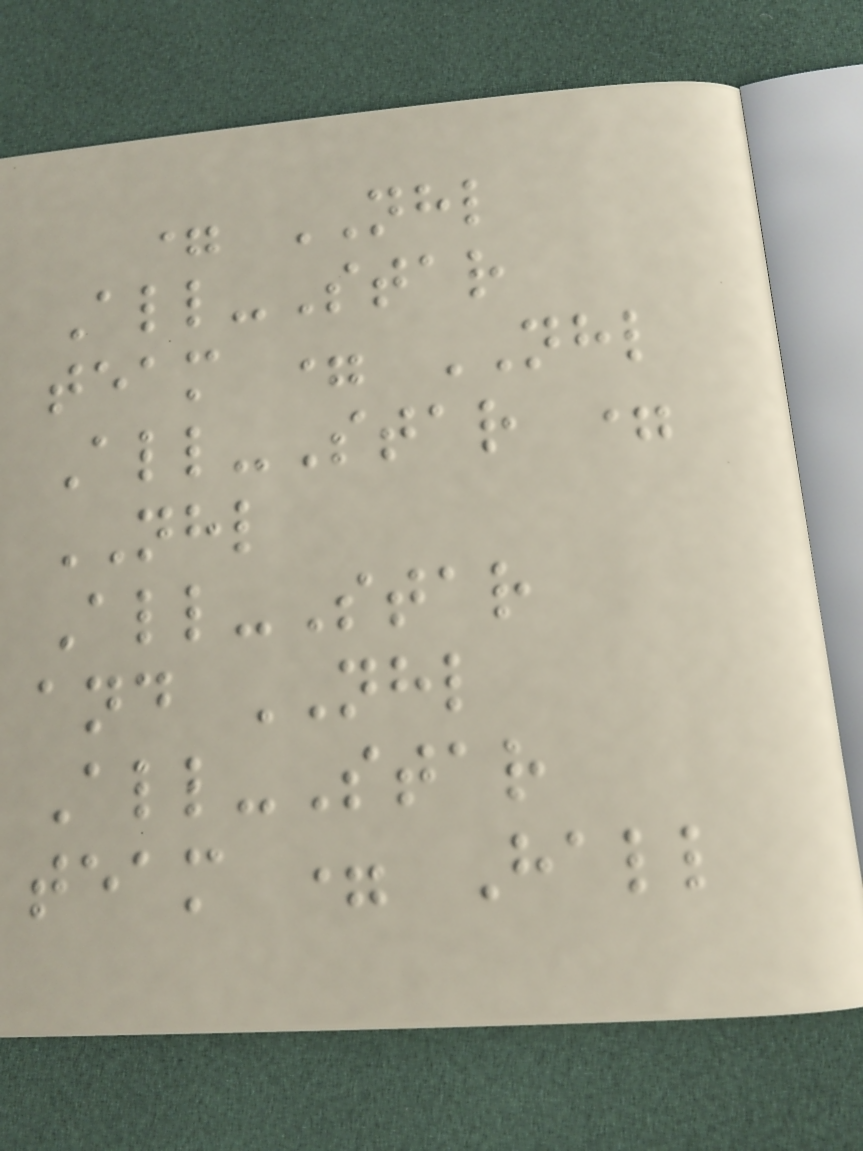= NHL
All-Star
team = NHL
All-Star =
NHL
All-Star
and NHL
All-Star
team = Hall
